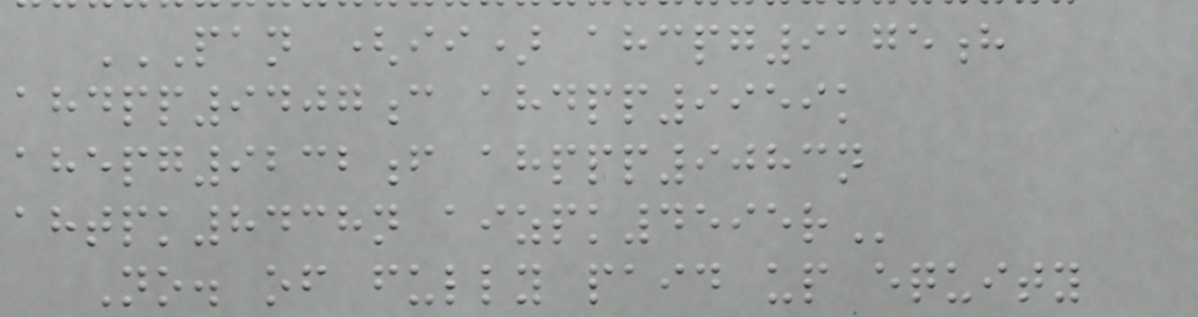PAN (II) AHCPG9175H
AHDPP9407C AHDPP9959K
AHEPG9232F AHPPP9083N
AHTPK8438N AIZPK4595R
No. of fully paid up equity
